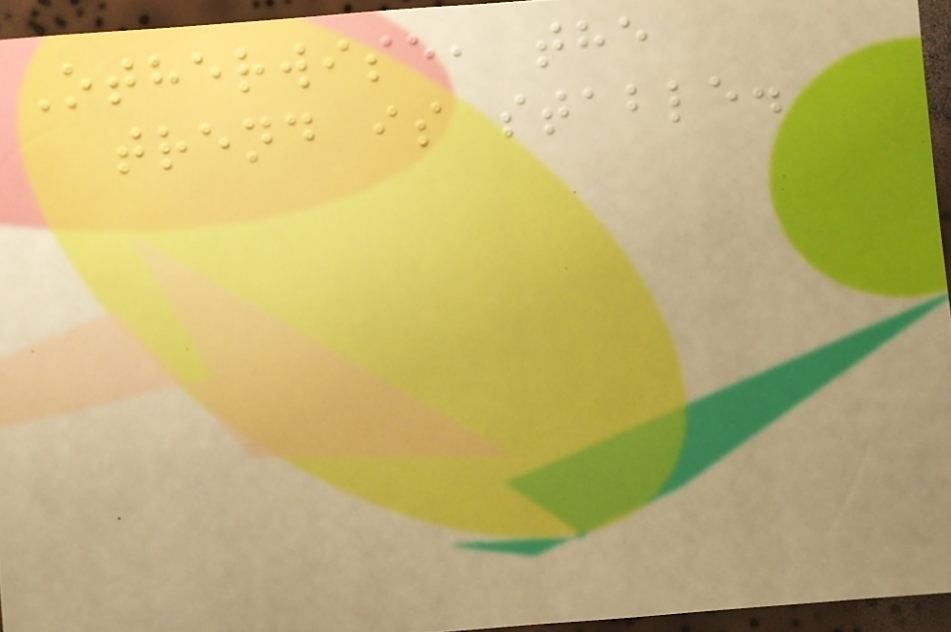Otherwise, the
trend is stable.
